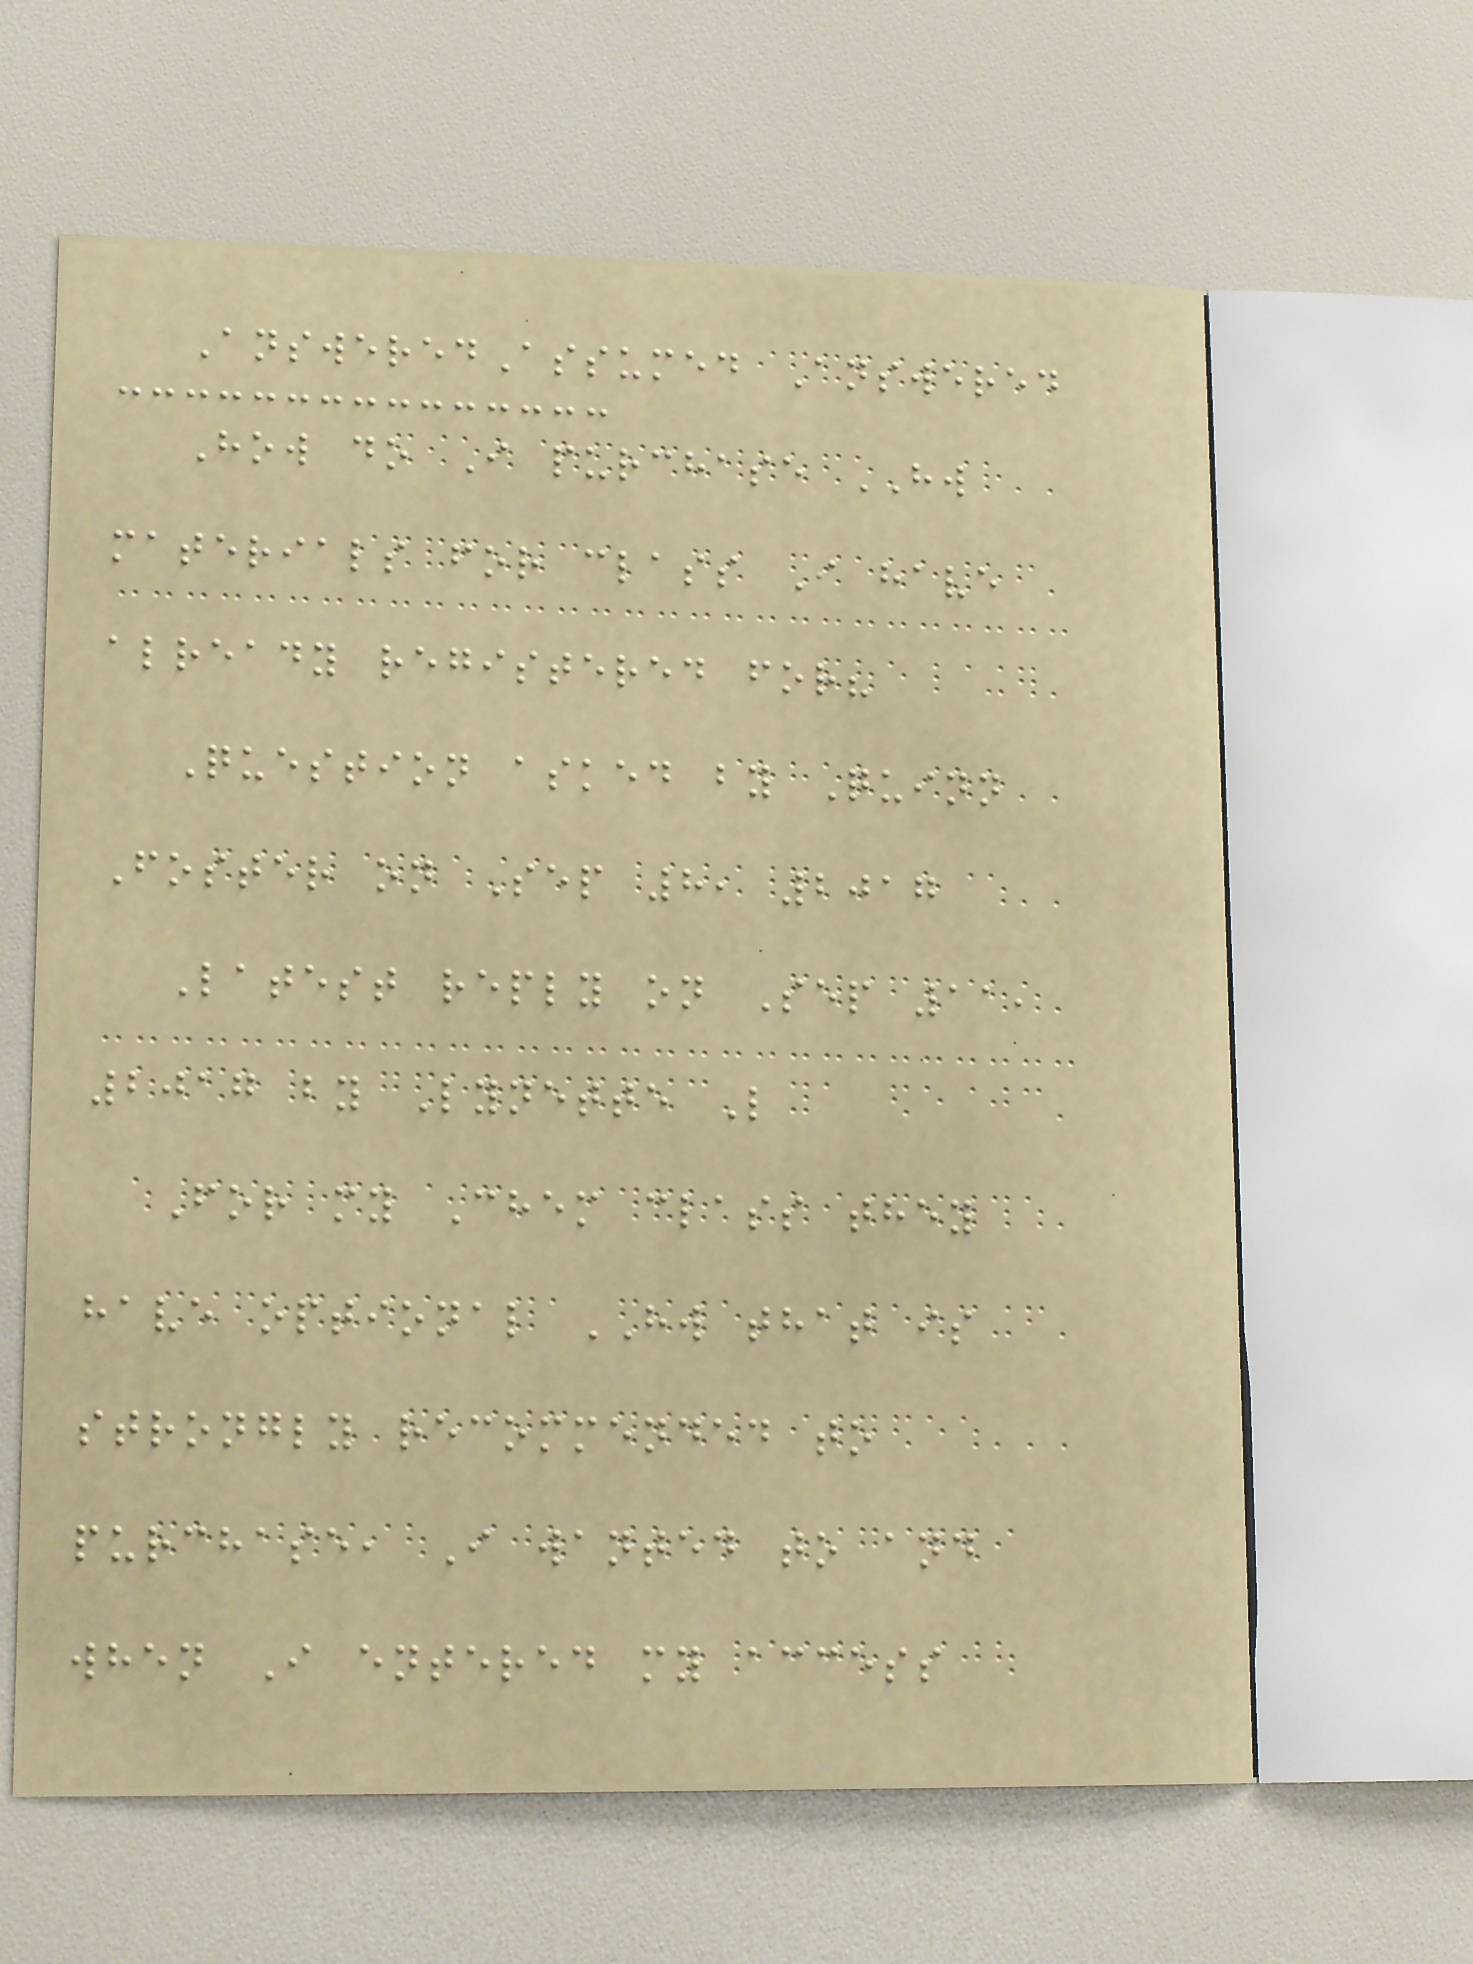AnsweredAssumed Answered
How do I purchase HW
materials for class I have
already registered for?
Question asked by Quinn
Foster on Sep 8, 2017
Latest reply on Sep 11,
2017 by Lynette L
For my Chem class they
have optional HW that is
strongly recommended to
purchase, I wanted to and
when I entered my access
